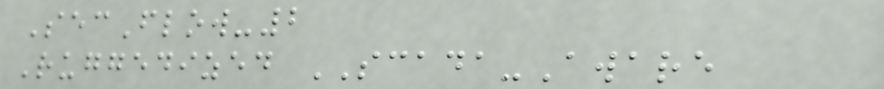SecFlow-2
Ruggedized SCADA-Aware
